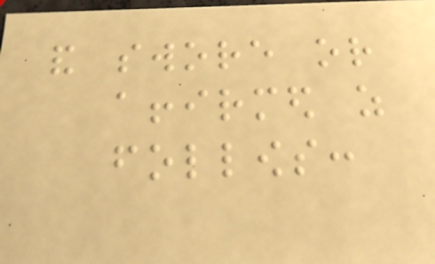and swore or
affirmed as
follows:
